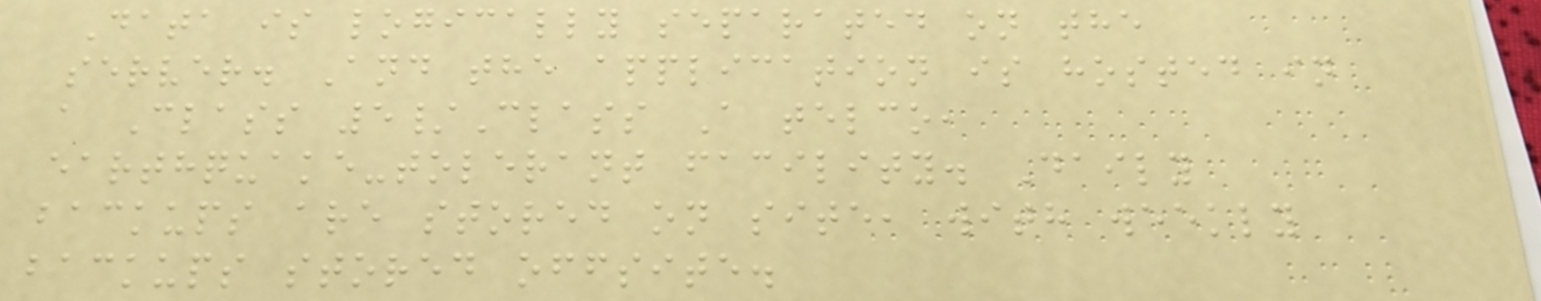Data is logically separated on the
server. And the application is hosted in
a Class 5/Class A telco,
earthquake-tolerant facility. Daily
backups are stored on site, with weekly
backups stored offsite.
